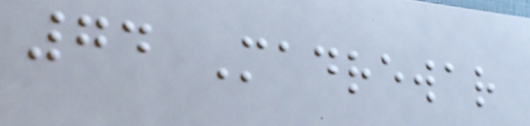74 Madrewar
